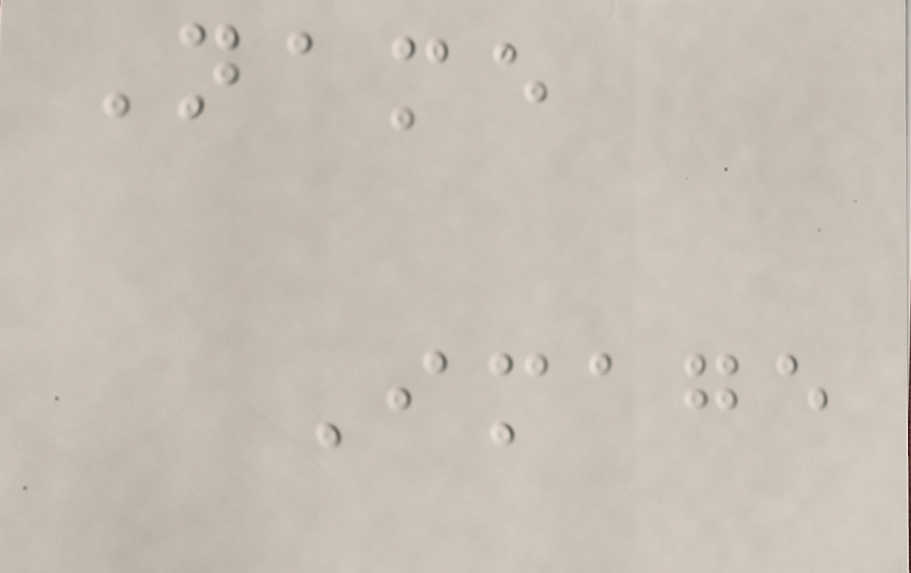Name
Image
